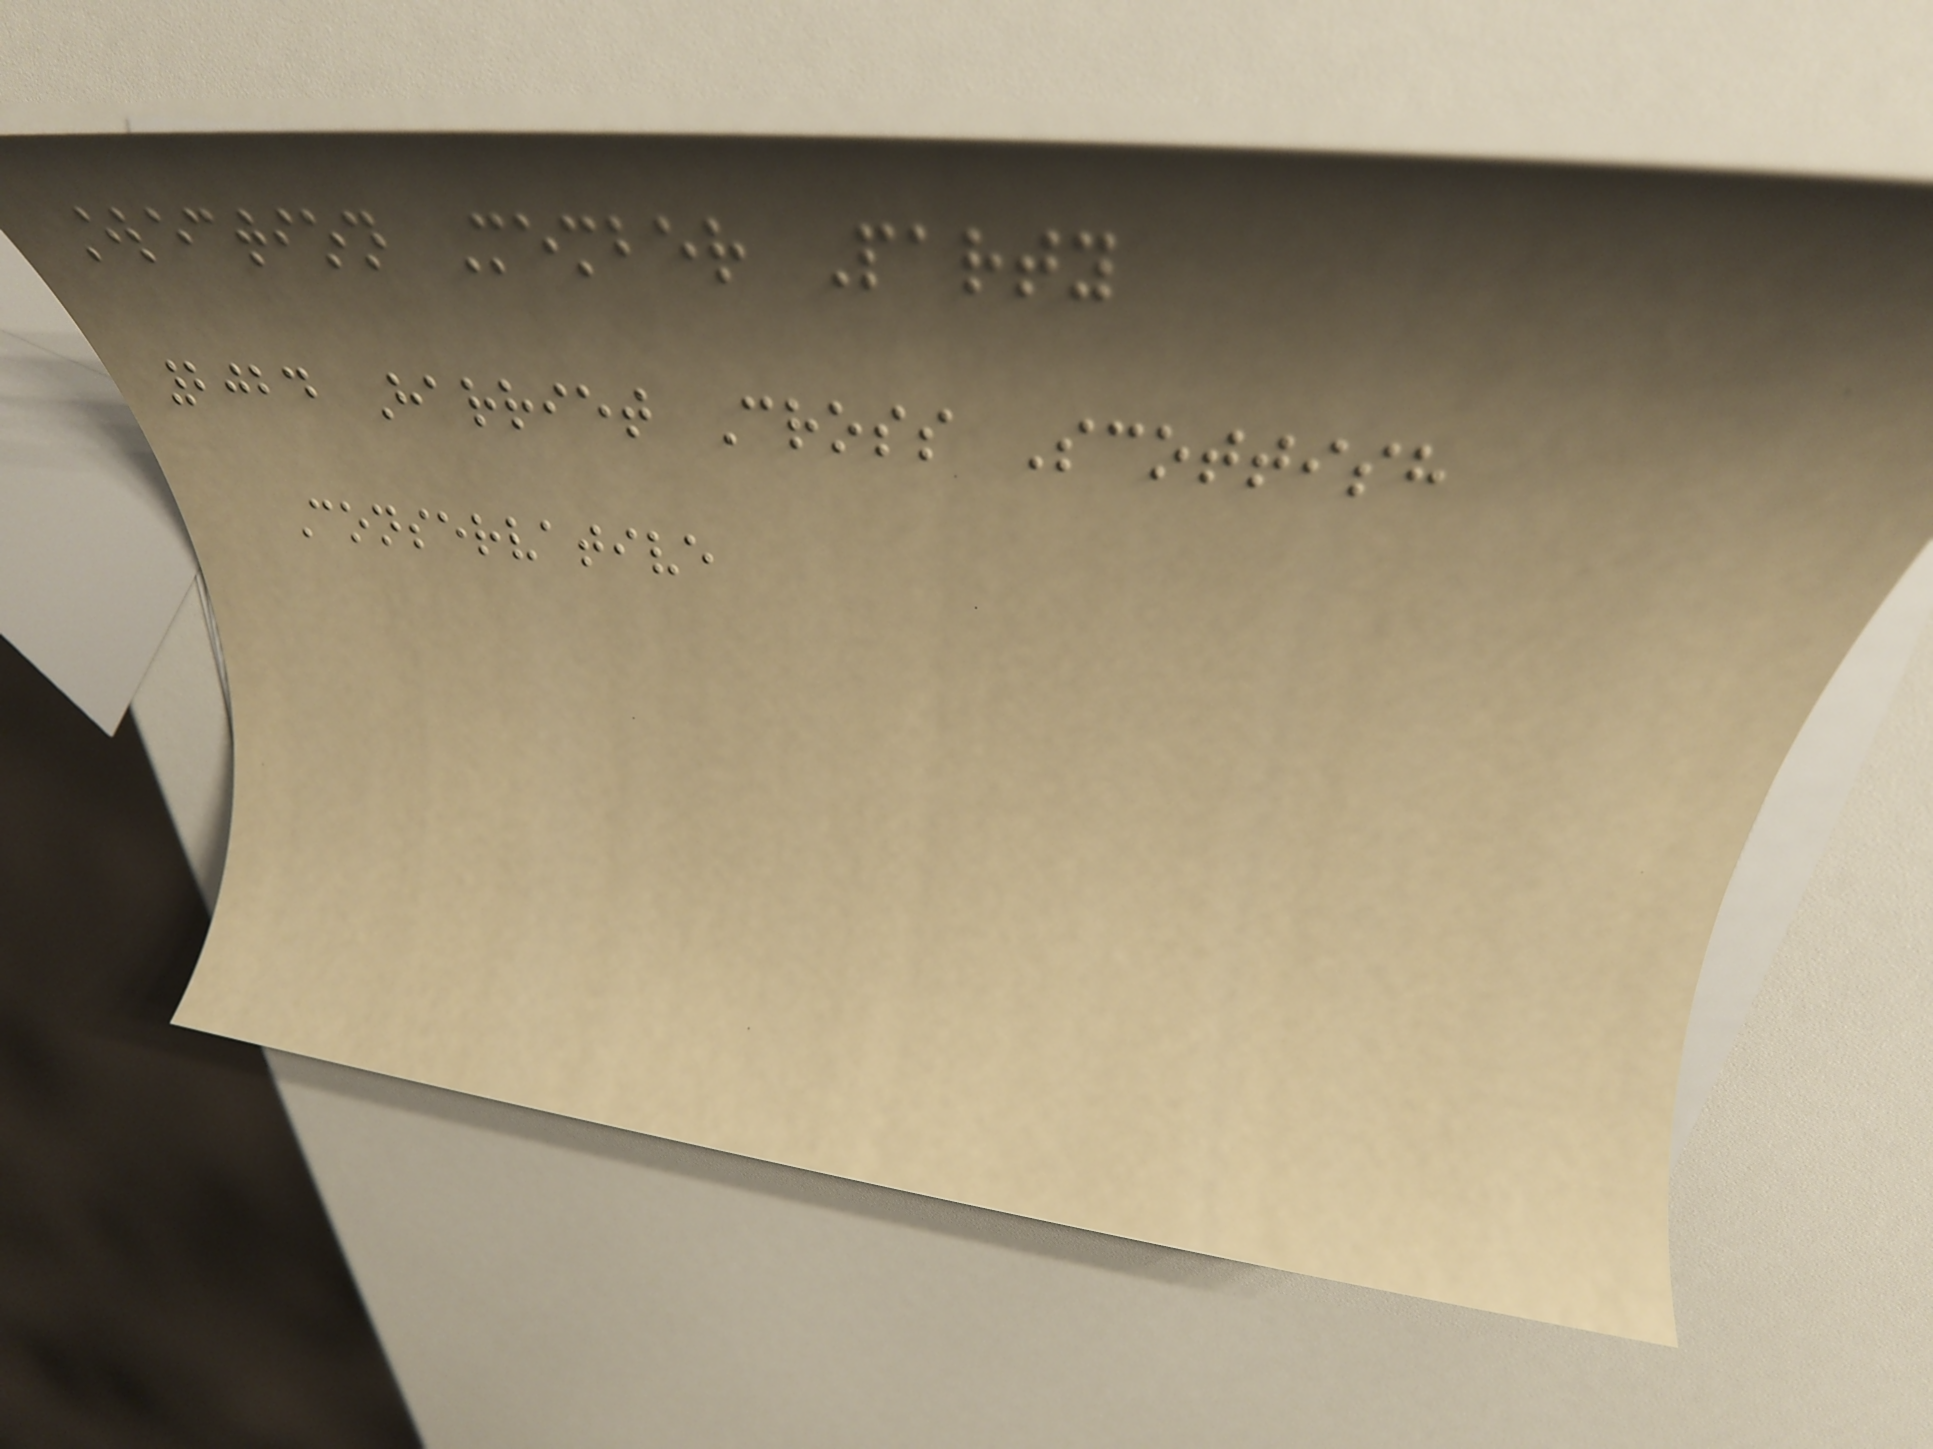Election Member Party
2024 Harriet Cross Scottish
Conservative
